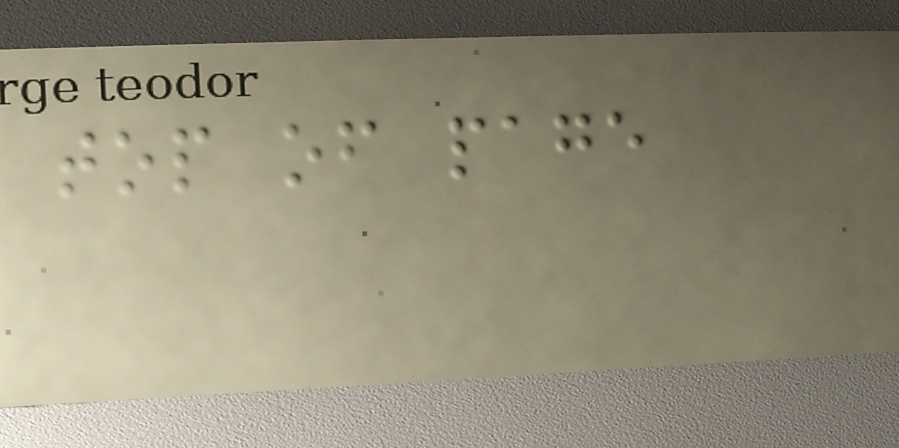top of page
